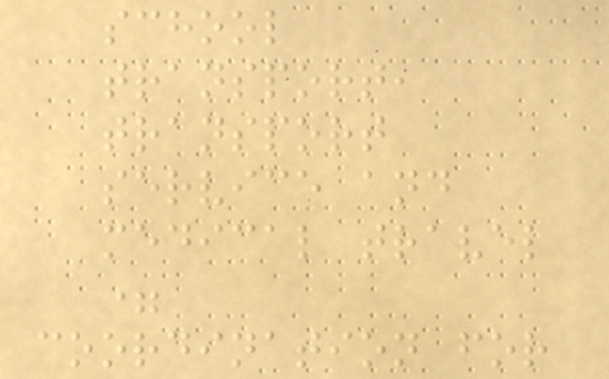school
transport,
transport
service and
medical travel
=
coordination for
